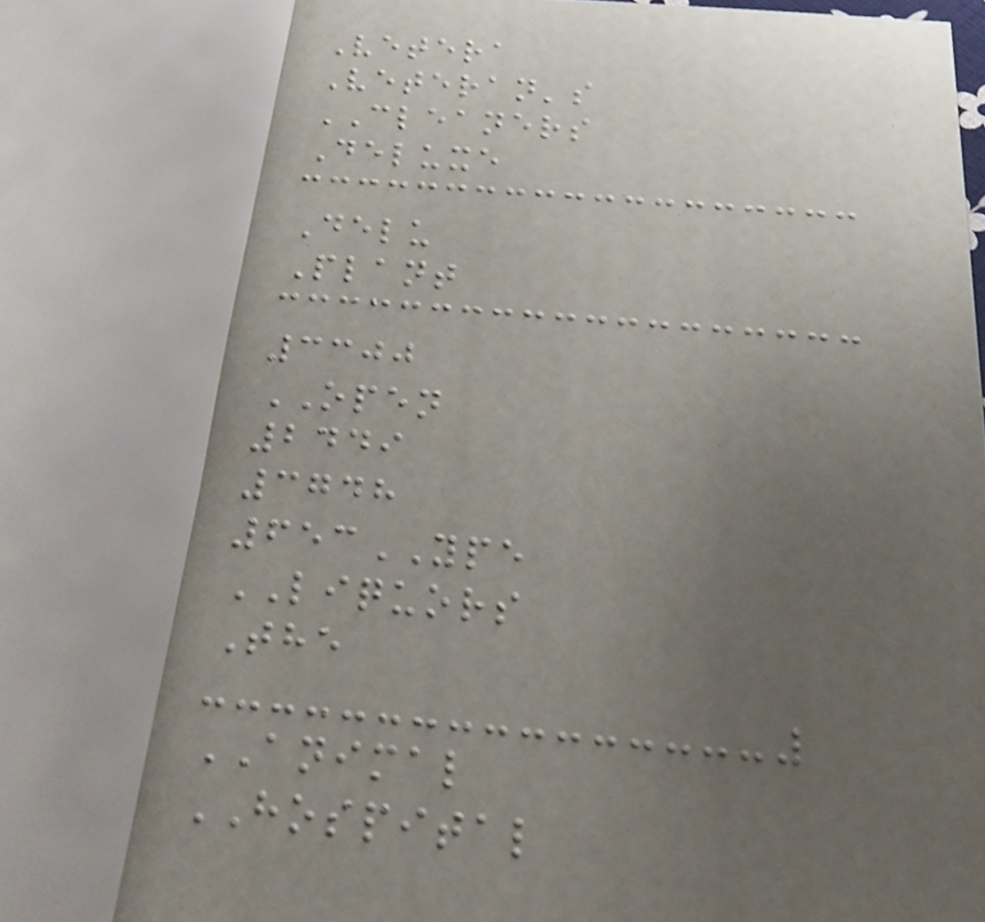Vetera
Veteran's
CLEANERS
Deluxe
Delu
Plant
3300
OPEN
2449
3748
653YPE
LIQUORS
The
ANIMAL
HOSPITAL
